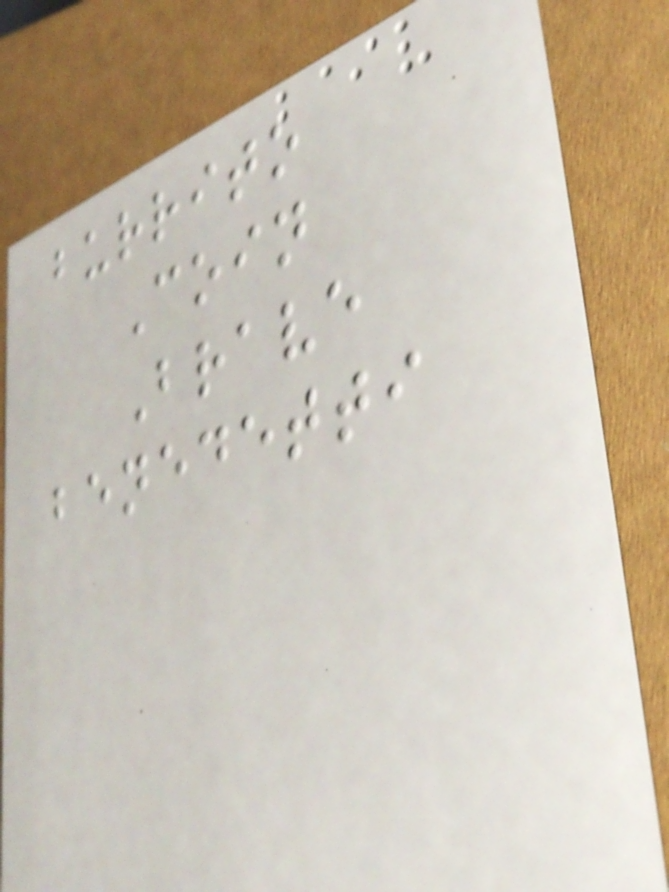burrito
Coin
Brave
benedetti
